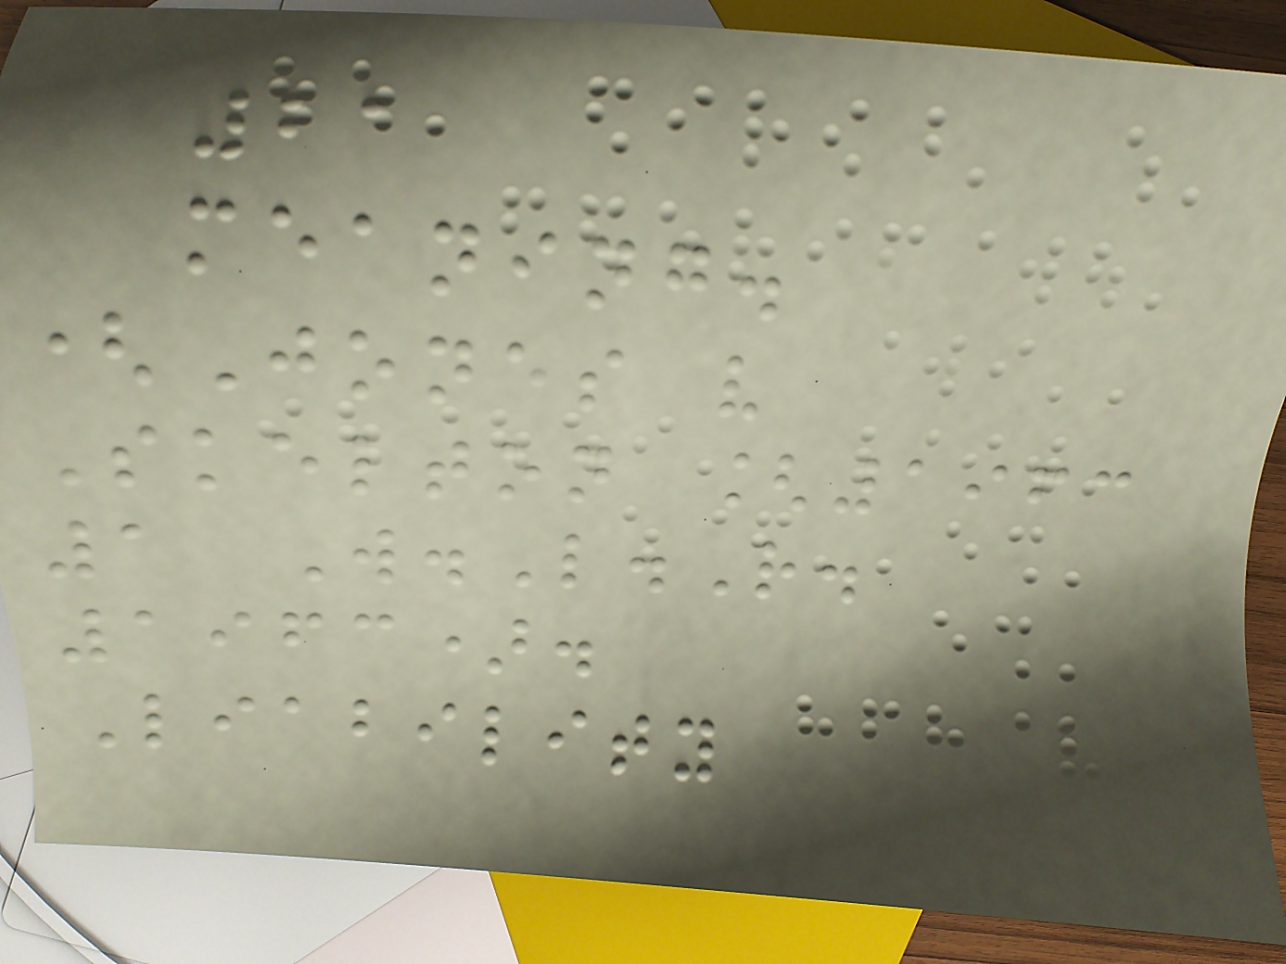21
meaning.
(Jones v
Skelton [1963
1 W.L.R.
1963).
Liability
